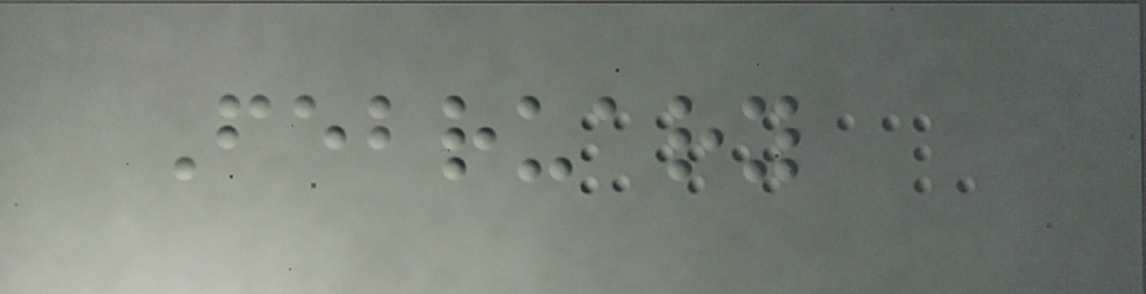February
